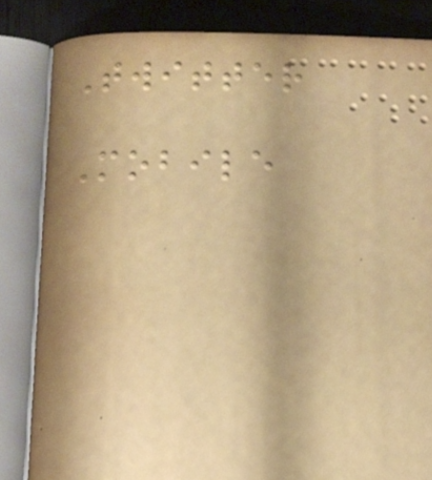Twitter
Mobile
